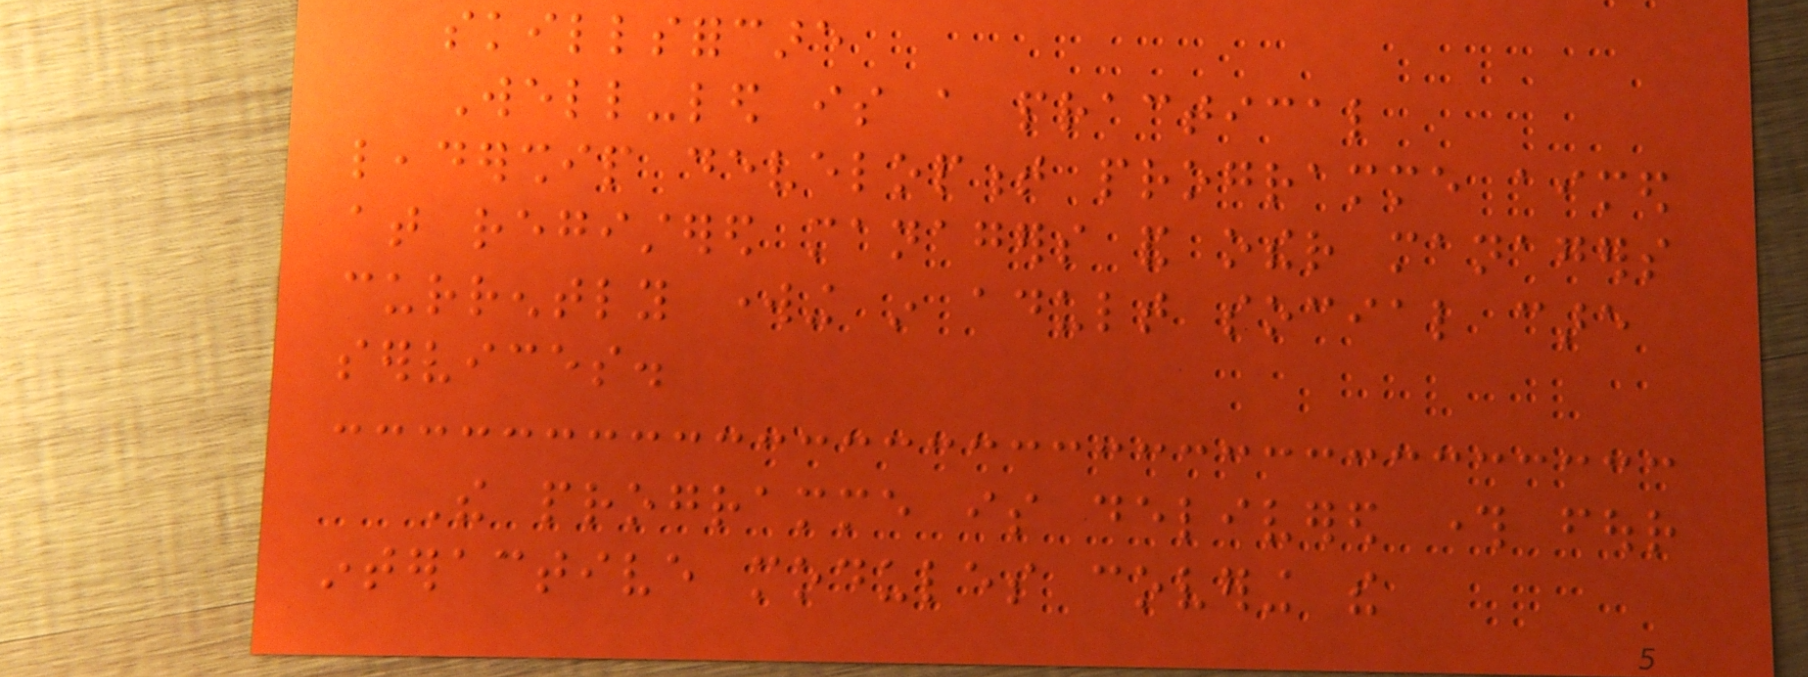skillsforcare
Well-led is a practical
leadership development programme aimed
at registered managers and other managers
currently working in adult social care
services.
The programme is delivered through four
interactive modules covering the
